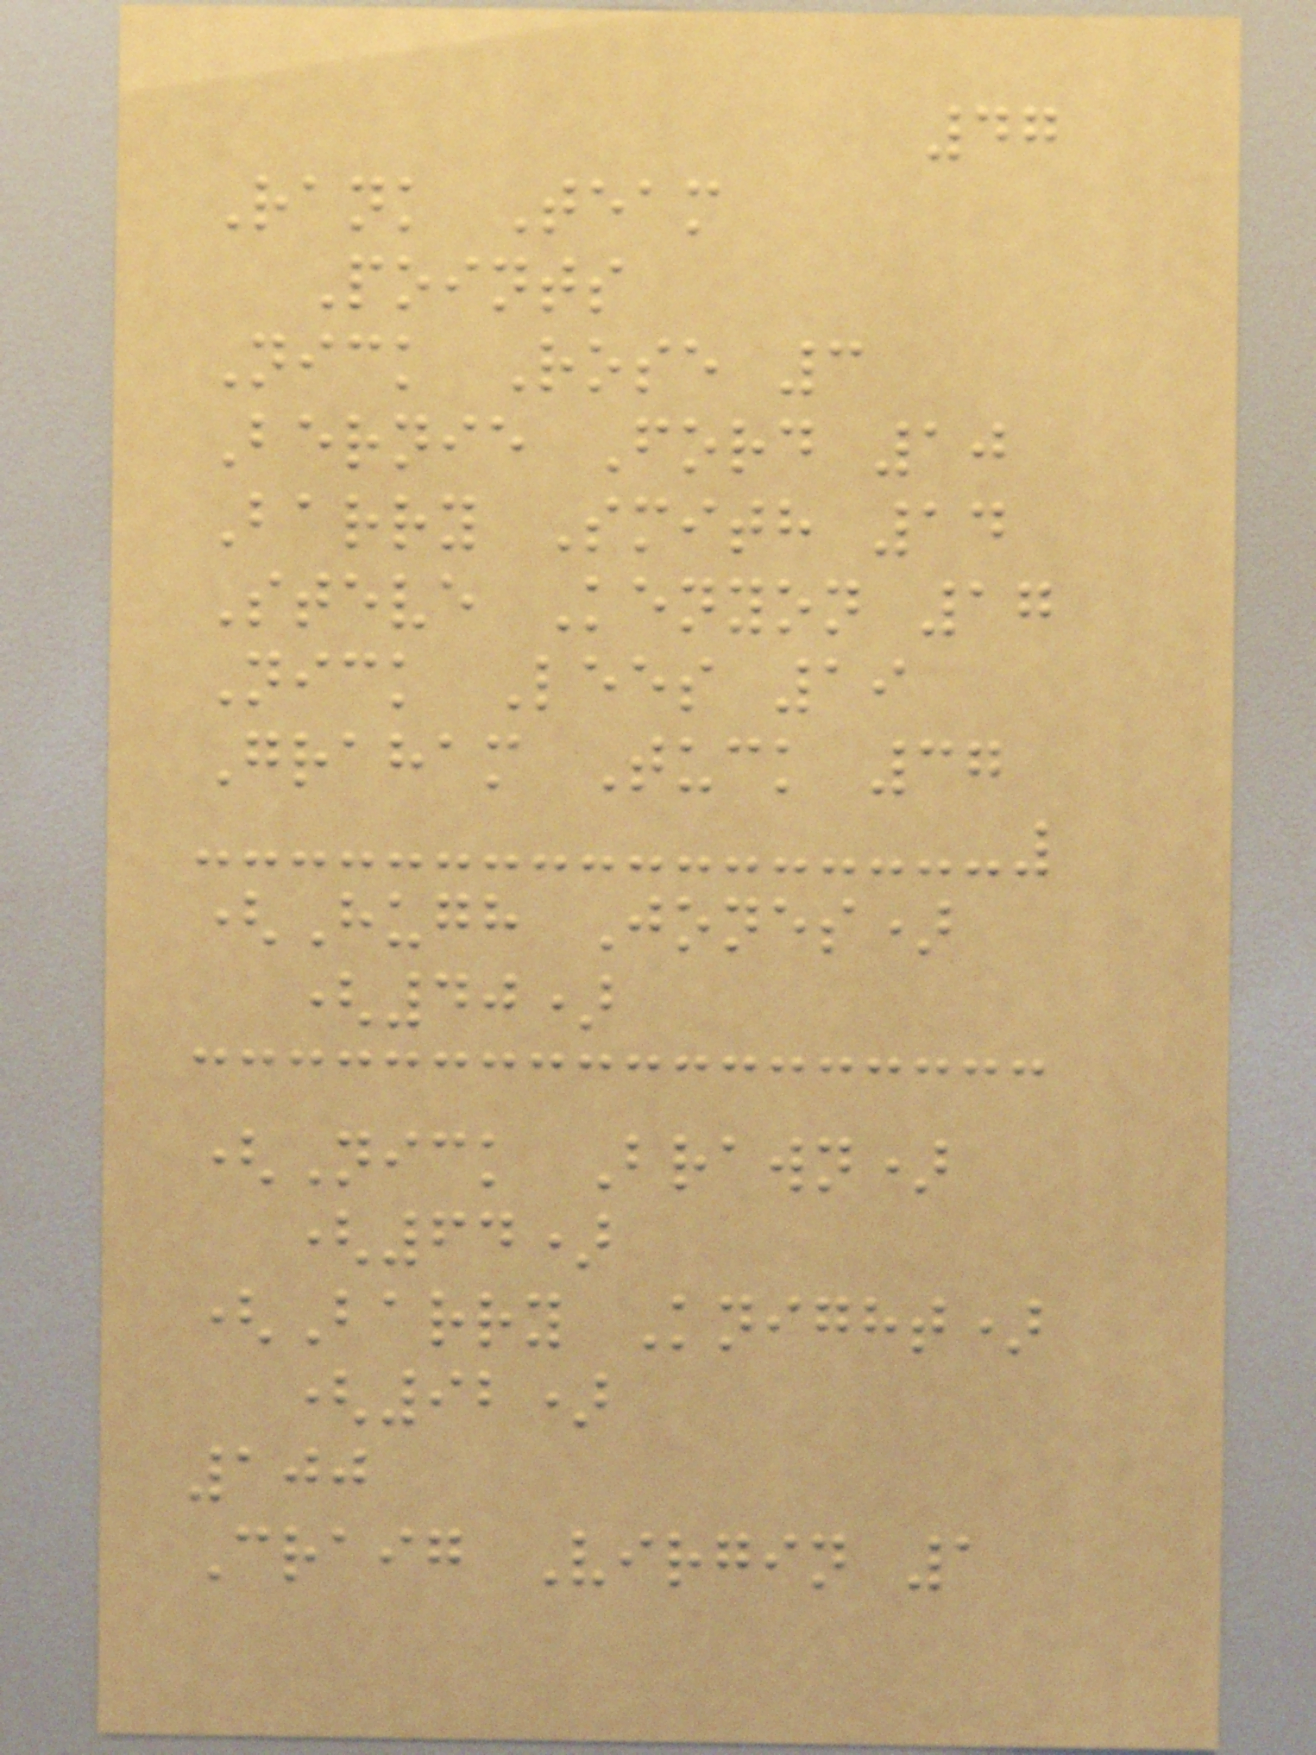47
Rank Team
Points
Nick Rose 3
Bernie Ford 10
Barry Smith 14
Steve Kenyon 17
Nick Lees 19
Graham Tuck 37
(Hugh Jones)
(40)
(Nick Brawn)
(64)
(Barry Knight)
(92)
100
Craig Virgin 1
